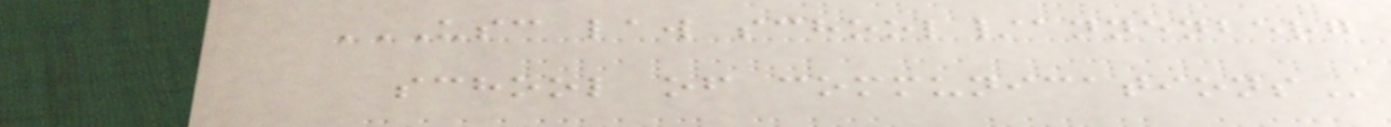USC LAW SCHOOL/ANNENBERG
SCHOOL OF COMMUNICATIONS
